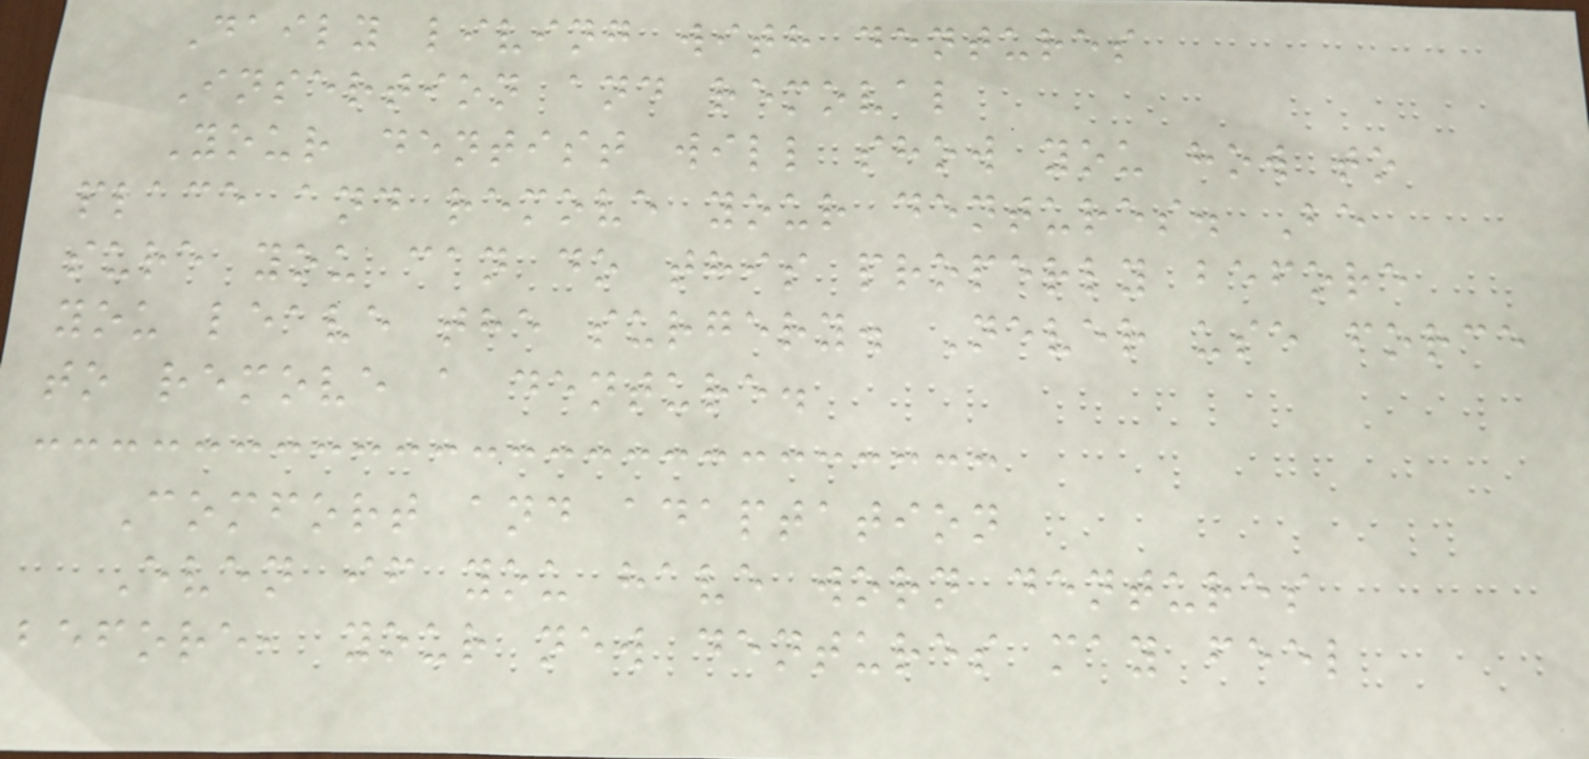Daily living with dentures
Insertion and removal
Your dentist will show you how to
place and remove your dentures. Be
sure you can do this properly before
you leave the surgery. Never use force
to remove a denture.
Comfort and adaptation
Even if you have worn dentures
before, your new dentures may feel
